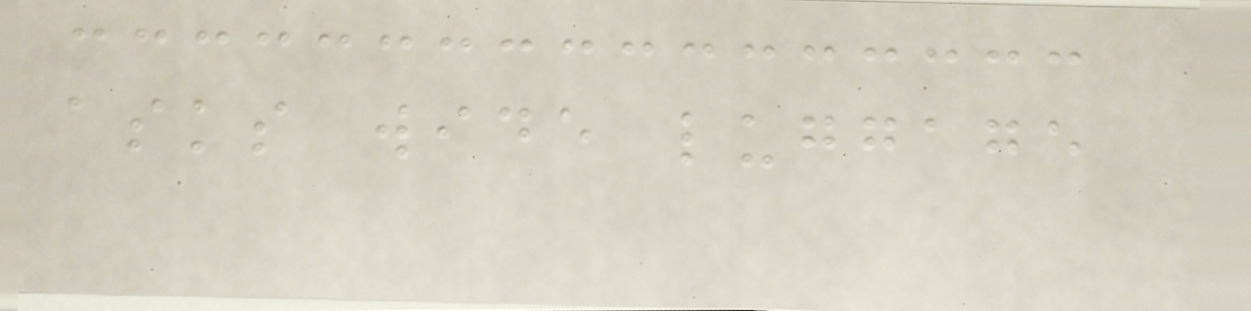asks wide luggage
